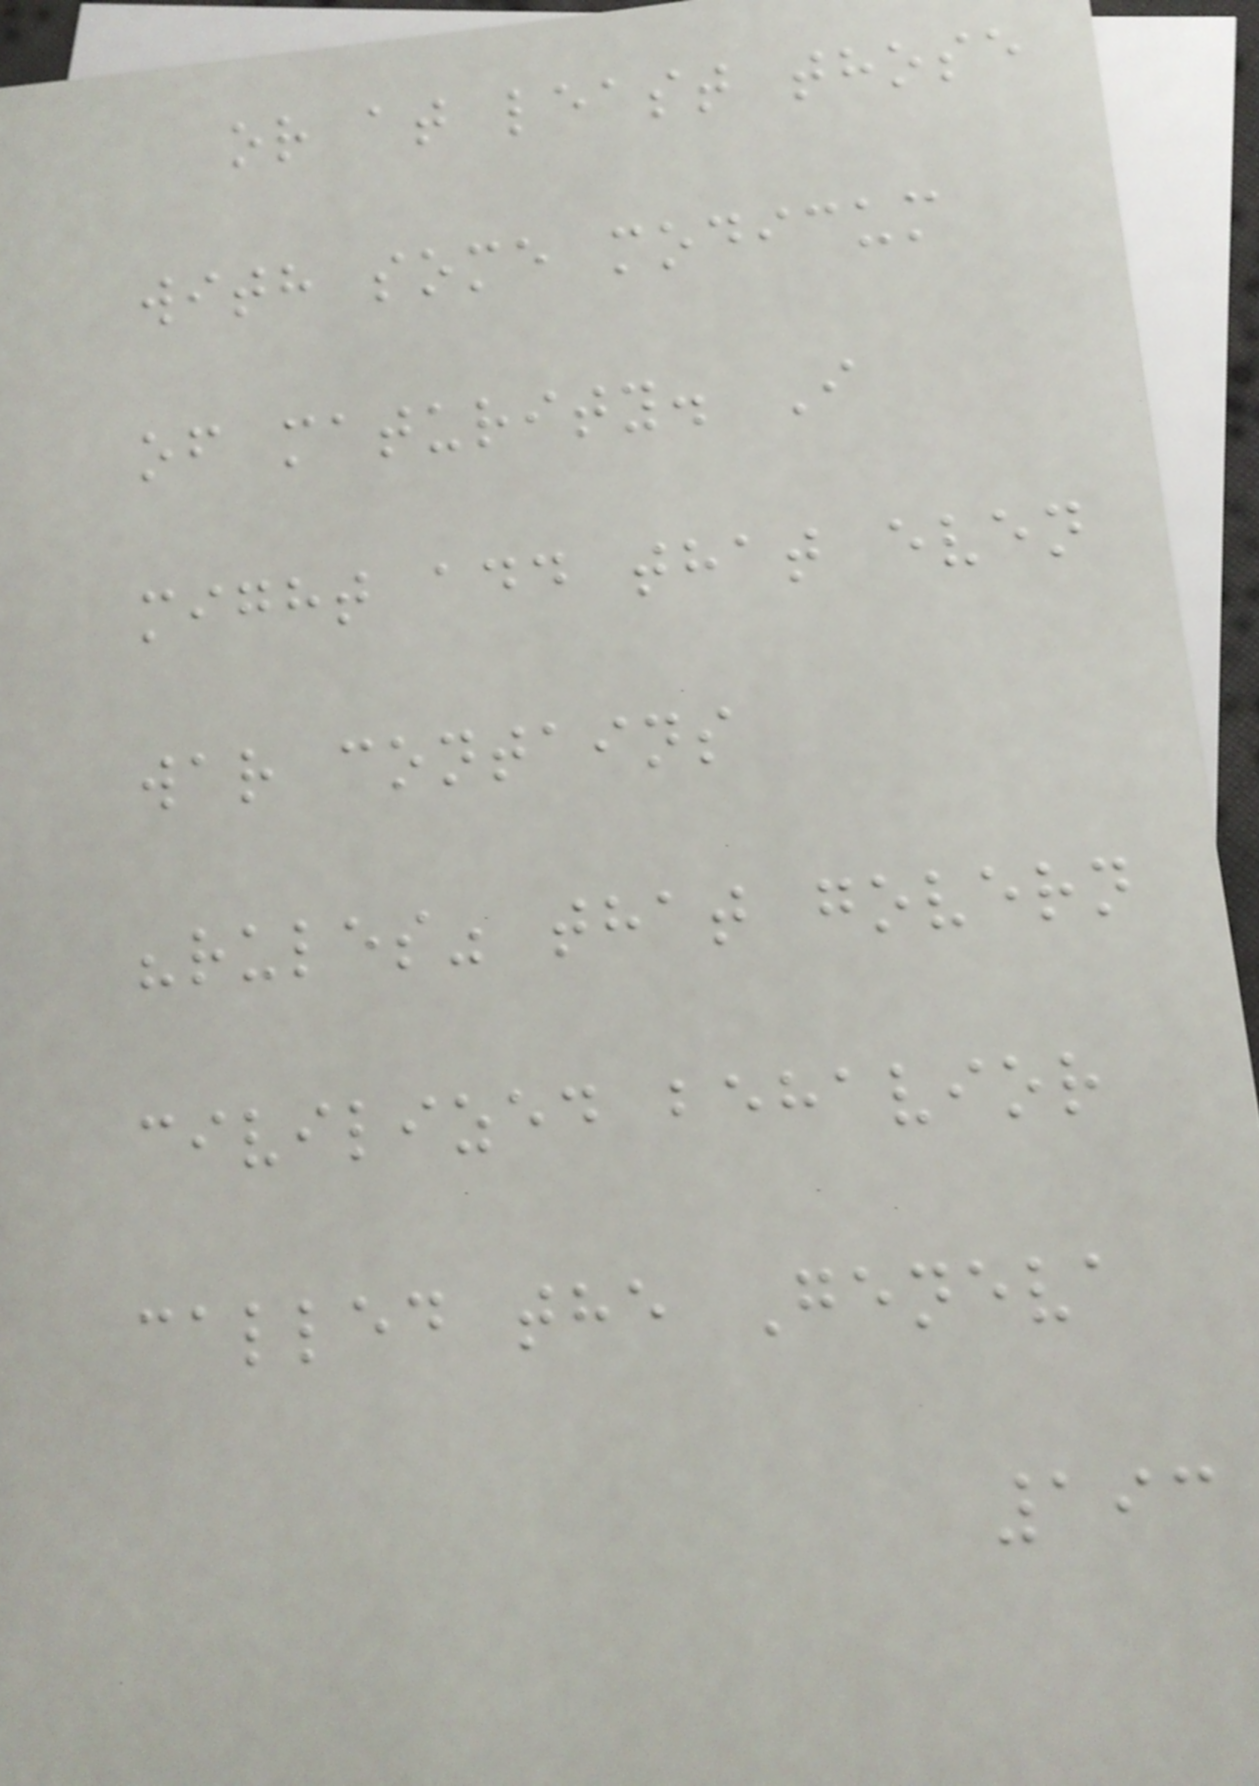or at least those
with some modicum
of maturity. I
might add that even
war contains
"rules" that govern
civilized behavior
called the Geneva
193
